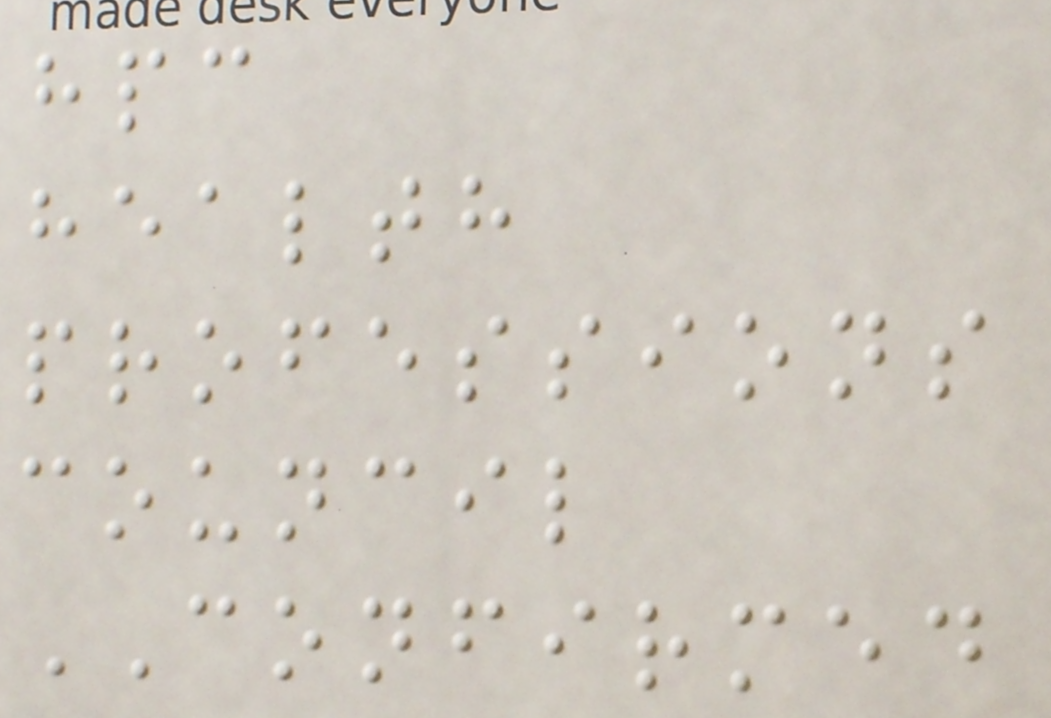hpc
health
professions
council
CONFIRMED
